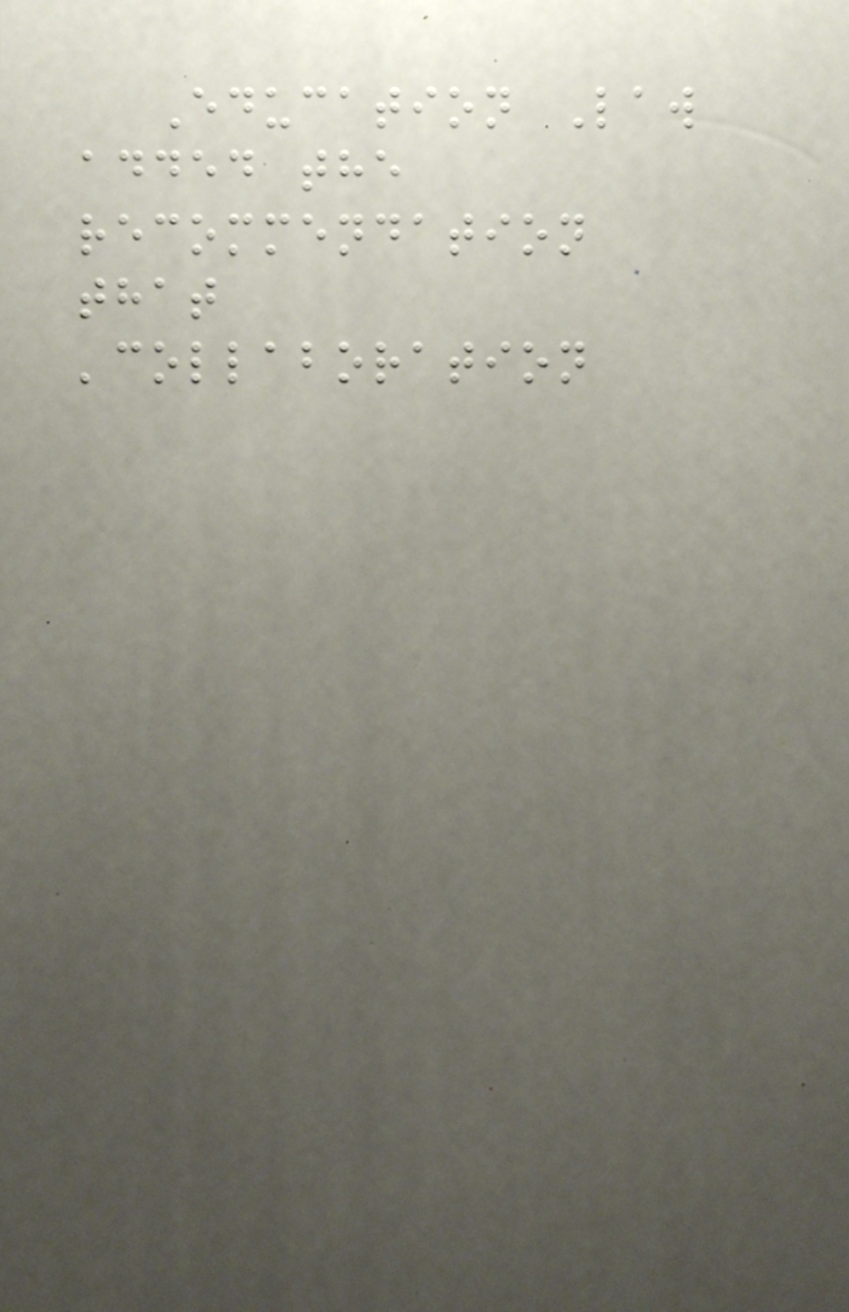Education Law
added the
recommendation
that
'collaboration
